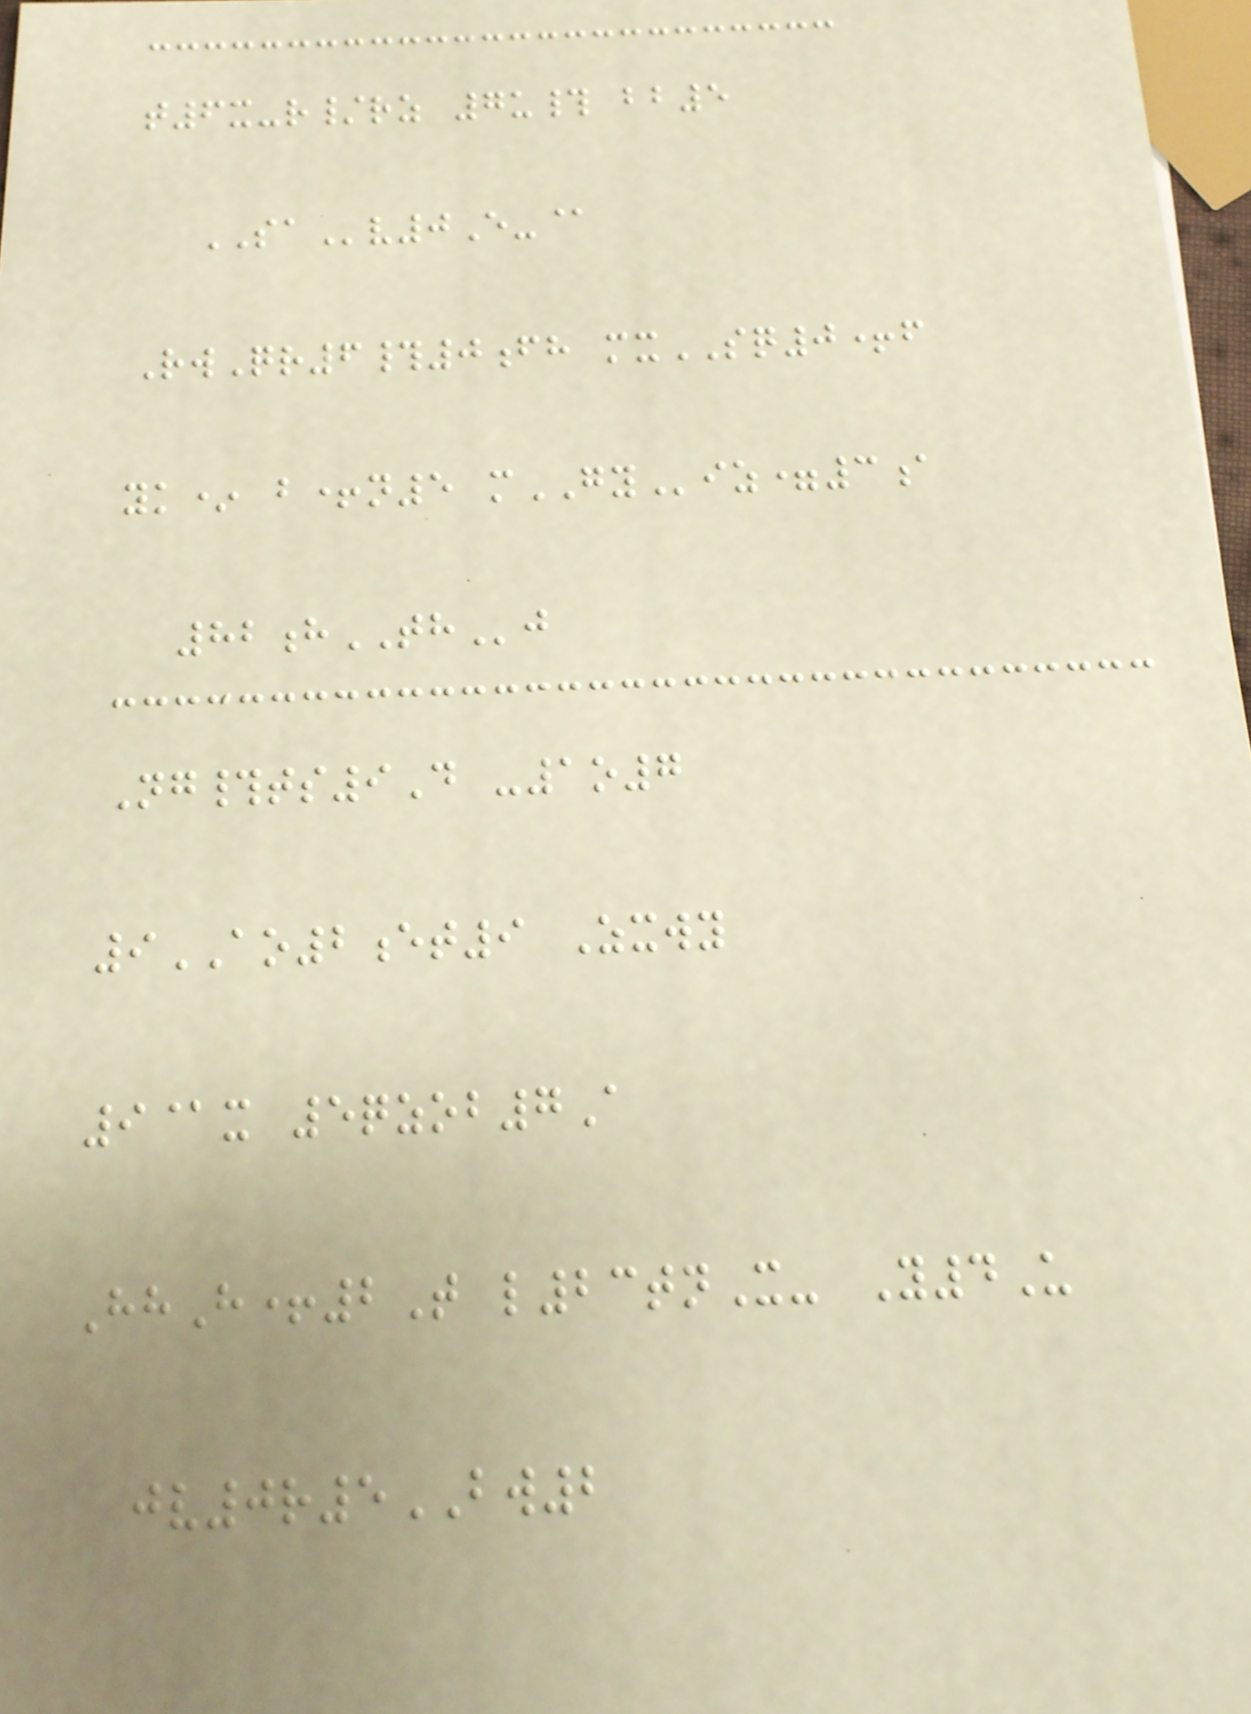t6x-r/rz 7u# bb5
SAv0E-@
RwQr6#0fh mxSQ0+f
yk* b+n5 mGYiz=3a
82hTHj
Ng#ts9D -1o7
9AO2et9 Zxwy
9@x 5qzob7A
HhH+2T l23tnX- Y4U
jv0r5BW2
